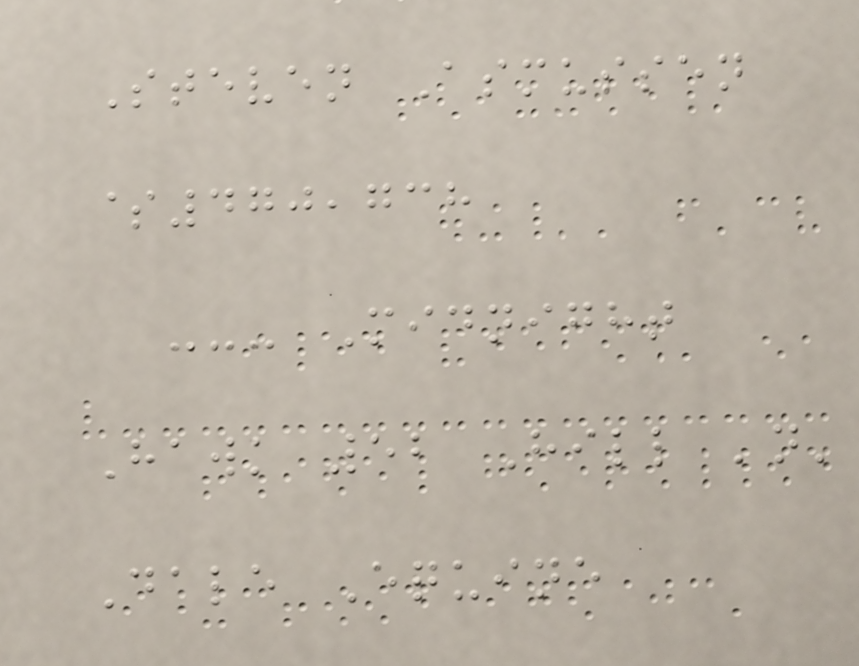Steven Asmussen
$470,738
--- Midnight
Hawk 52 Hill 'n'
Dale Equine
